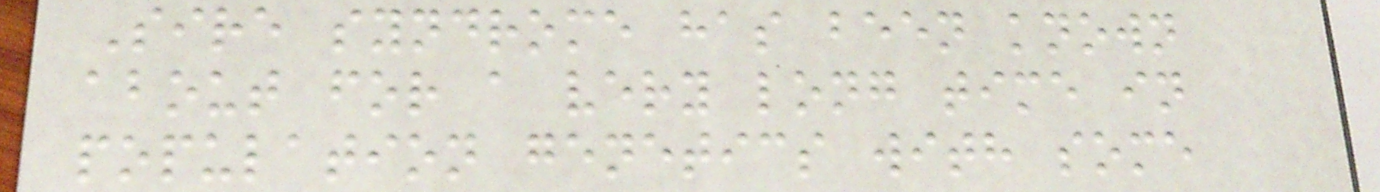Sire syndrome has been known
about for a very long time in
population genetics with some
